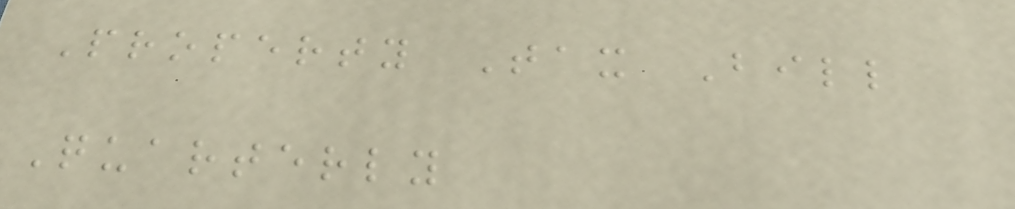Property Tax Bill
Quarterly
